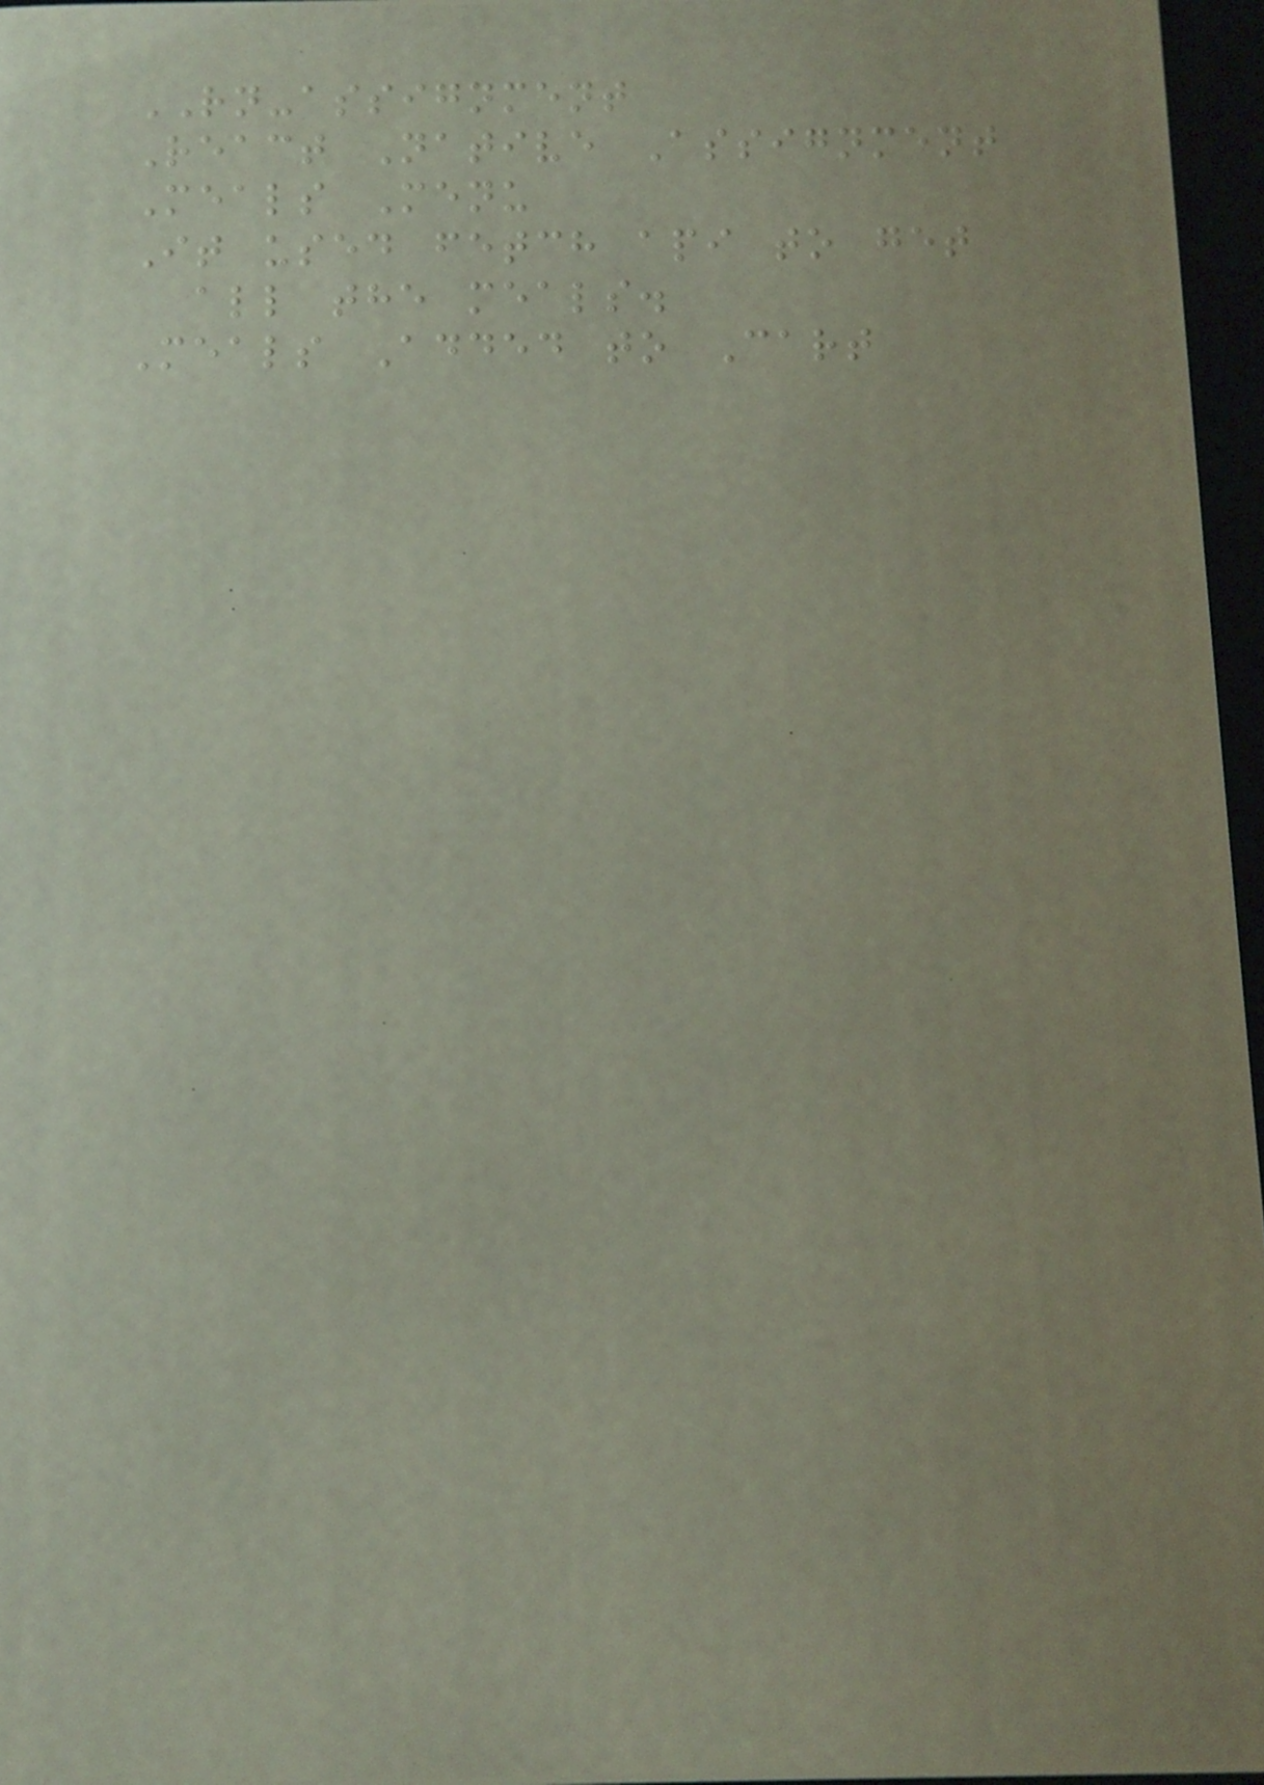RN-assignment
React Native Assignment
Meals Menu
It used fetch api to get
all the meals.
Meals Added to Cart
